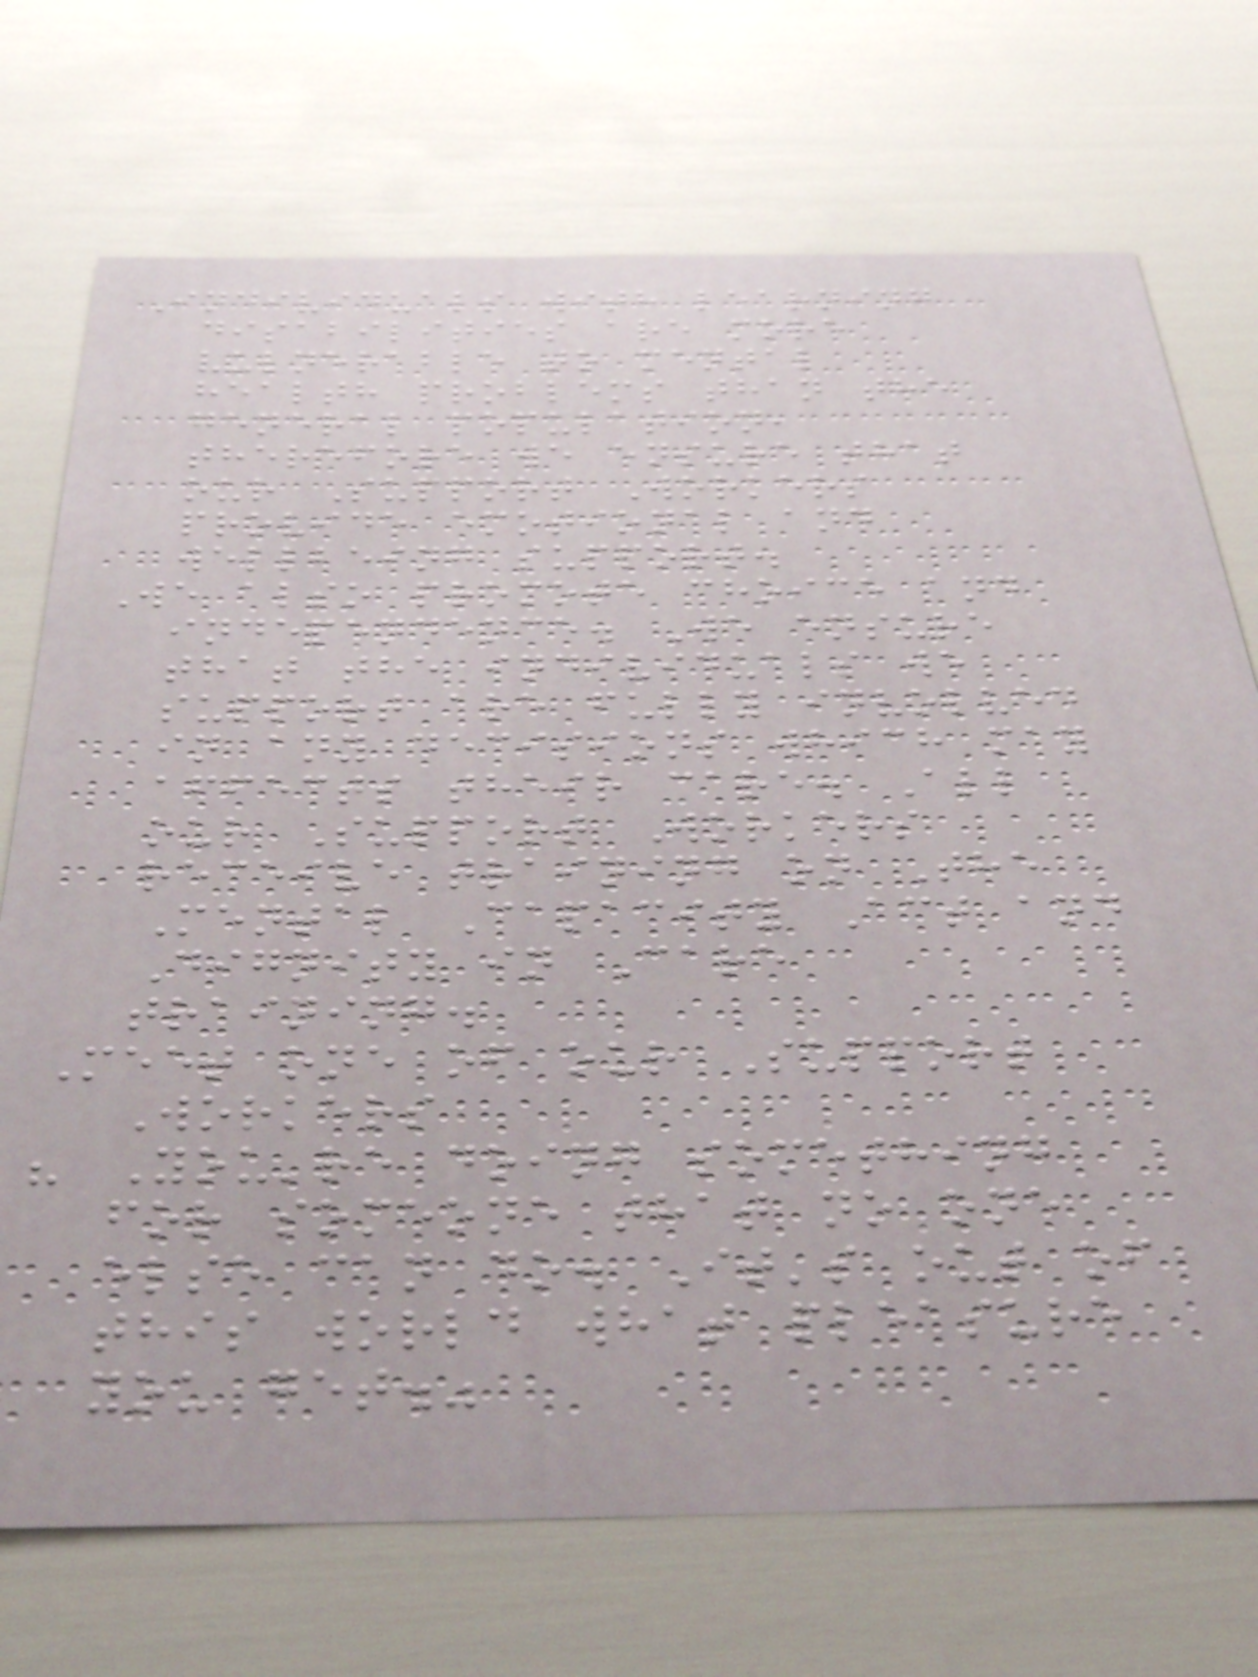Individuals with learning
disabilities are more
vulnerable to mental
health problems than the
general population,
therefore we ensure that
our Support Workers
provide emotional and
wellbeing support.
We also promote choice and
independence. We ensure
that the individuals we
support are fully involved
in any decisions which may
affects their care. All
our Support Workers
receive training on The
Mental Capacity Act and
Dignity in Care
training.
Meet one of our Support
Workers
" You're doing something
for someone that no one
else can do. It's out of
this world what pleasure
you get."
